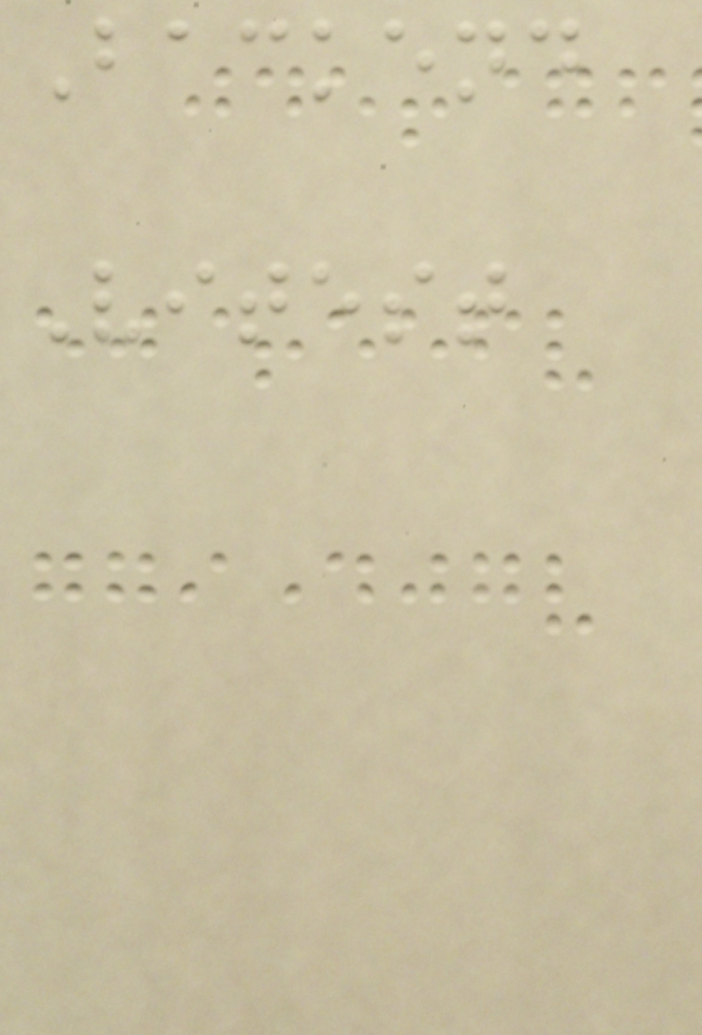Backend
Vitest
